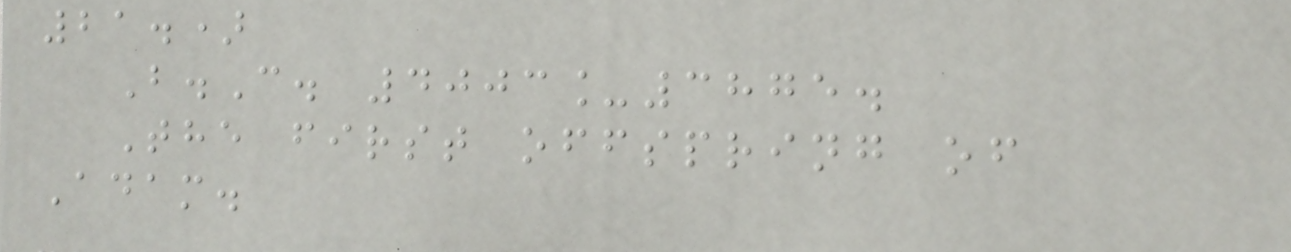21.)
B.C. 4003_3875.
The first offspring of
Adam.
